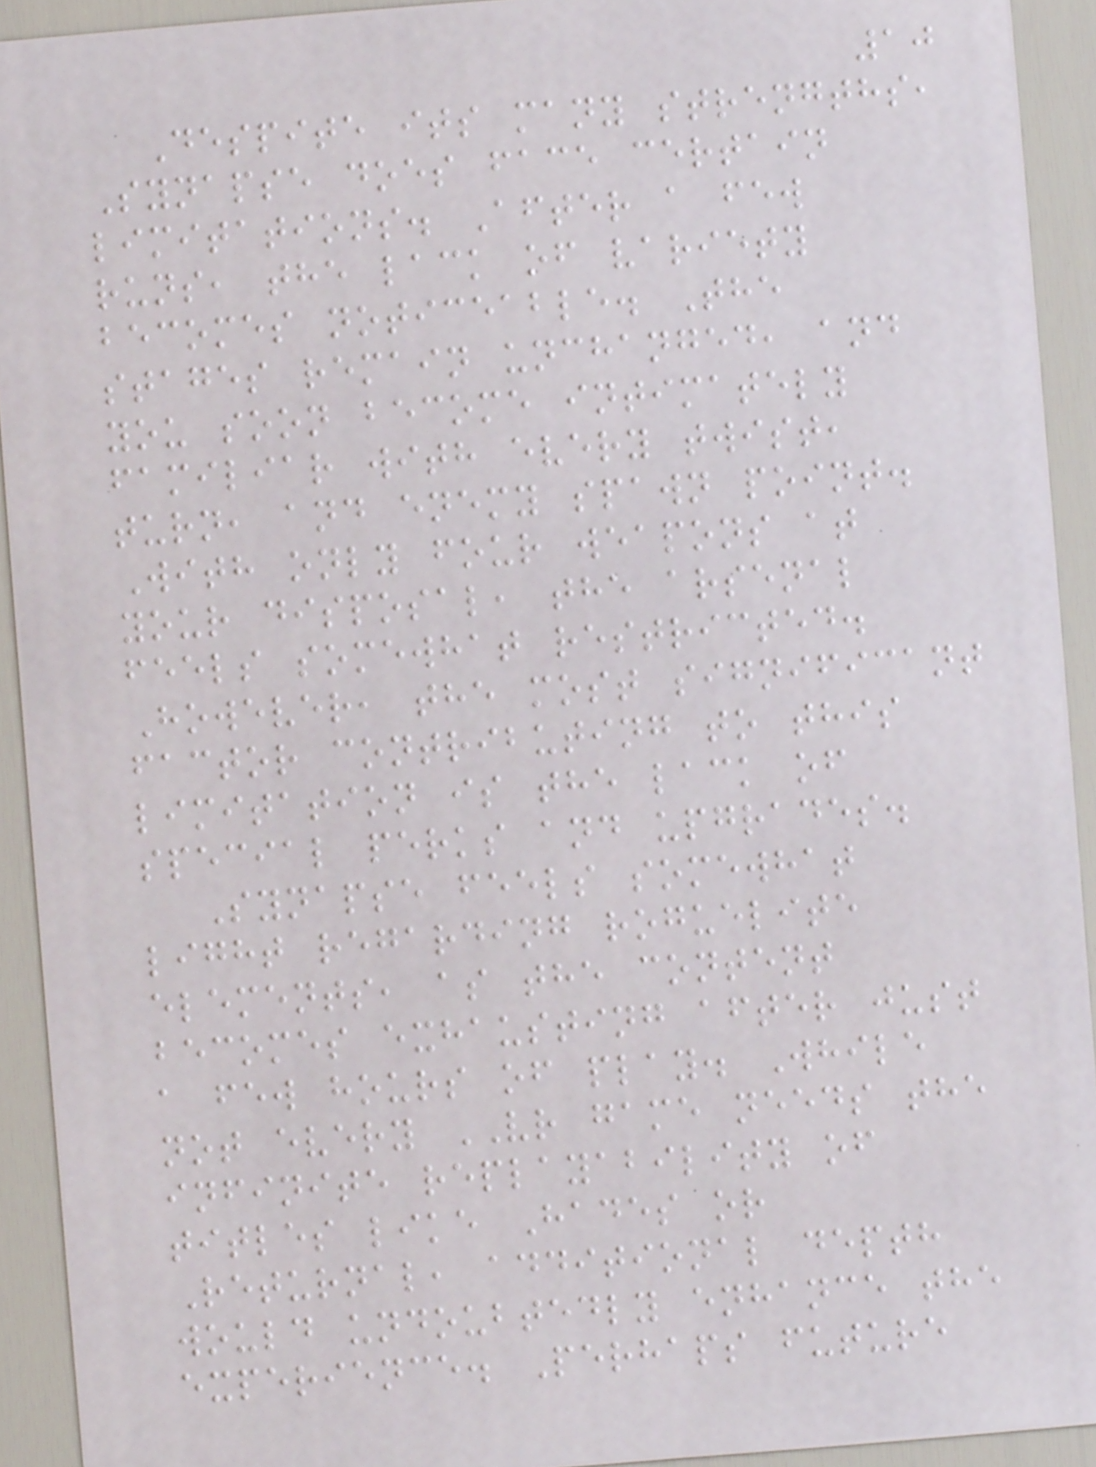10
Despite its many strengths,
Synapse does face certain
limitations. After a few
runs, the lack of variety
becomes noticeable. The
stages remain unchanged, and
you soon become intimately
familiar with every twist,
turn, and enemy spawn point.
With only four weapons at
your disposal, the arsenal
feels somewhat restricted.
However, the most significant
factor contributing to this
limitation is the lack of
special perks and upgrades.
Synapse feels somewhat
light regarding roguelite
elements, as the content
becomes exhausting after just
a few hours of play. While
not every VR game needs the
infinite replayability of
titles like Hades or
Returnal, additional depth
would undoubtedly enhance the
experience. Perhaps future
